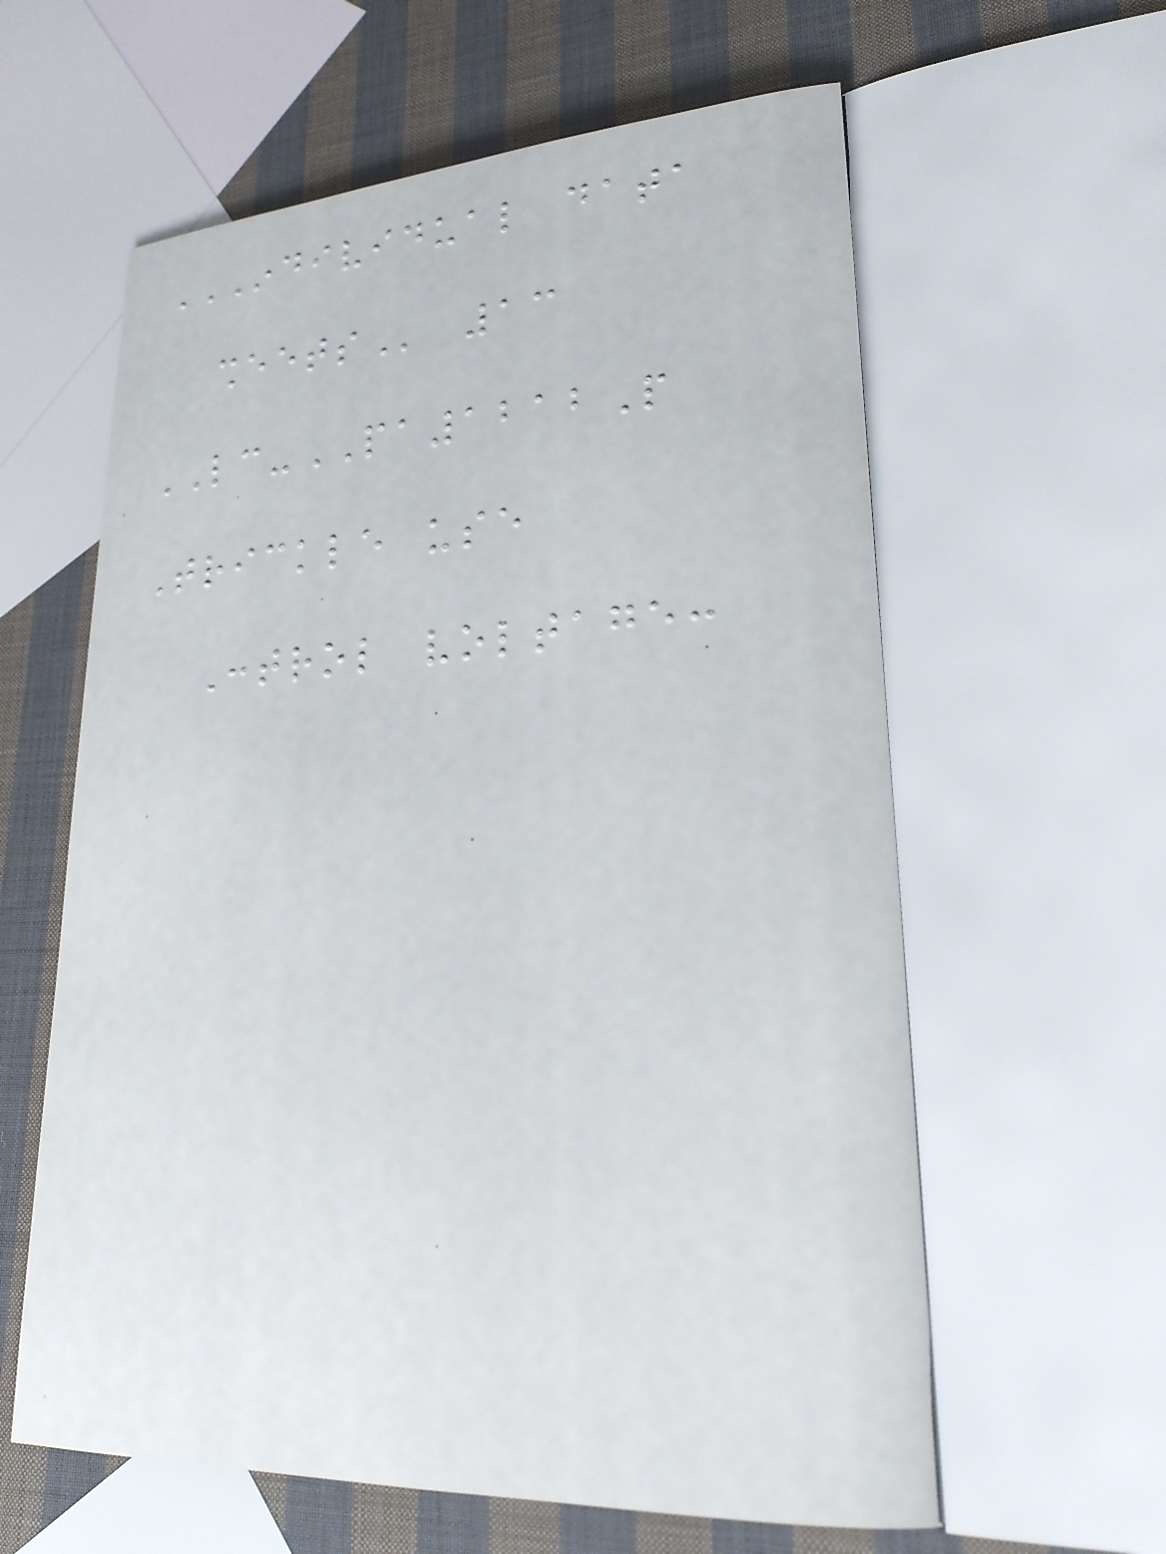INDIVIDUAL DATA
SHEETS 13
LC-PA1212P
Trickle use
Control voltage:
